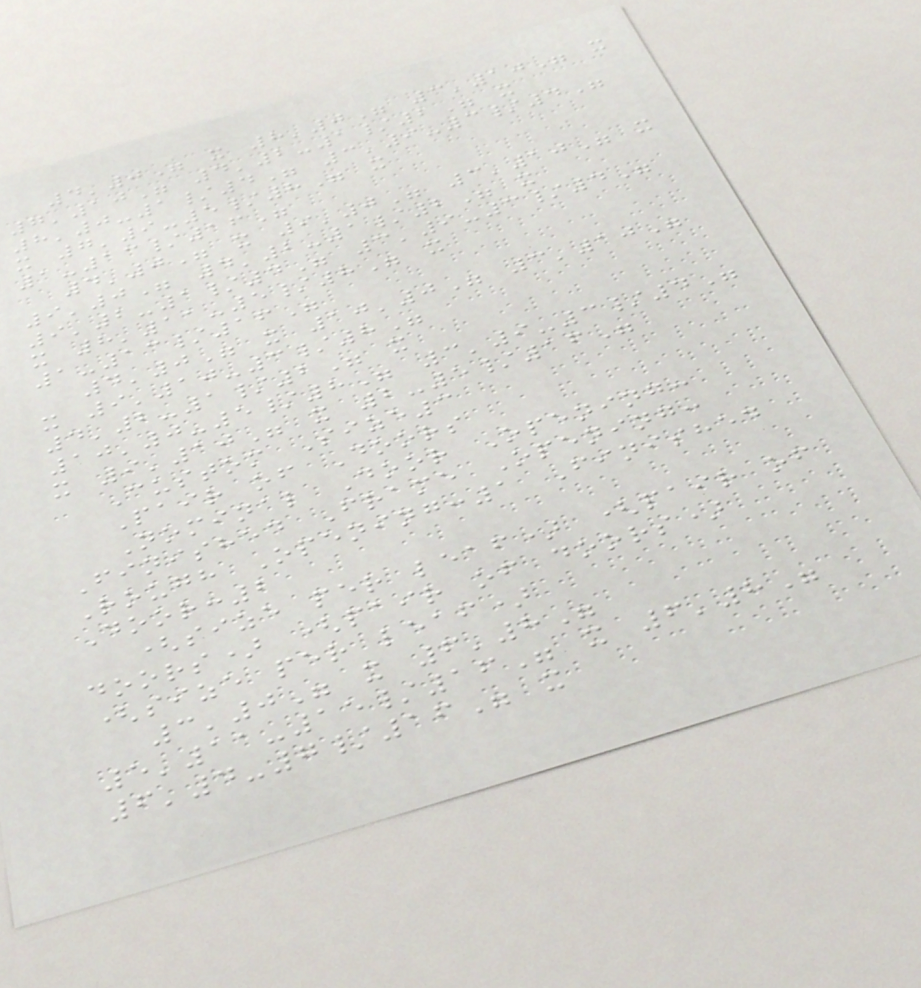4'0" x 8'0" 3'10" x
7'10" 4'2-1/2" x
8'0-1/4" 3'9-3/4"
x 7'9-5/8" x
1-13/16"
4'0" x 9'0" 3'10" x
9'0" 4'2-1/2" x
9'2-1/4" 3'9-3/4"
x 8'11-5/8" x
1-13/16"
4'0" x 10'0" 3'10"
x 9'10-3/8"
4'2-1/2" x
10'0-5/8" 3'9-3/4"
x 9'10" x 2-5/16"
Custom Size3
Pair of Doors
Nominal Door Opening:
Finished Frame Opening:
Rough Opening:1 Finished
Door:2
(size per leaf) (pair of
doors) (pair of doors)
(size per leaf)
3'0" x 6'8"
5'11-15/16" x 6'8"
6'4-7/16" x
